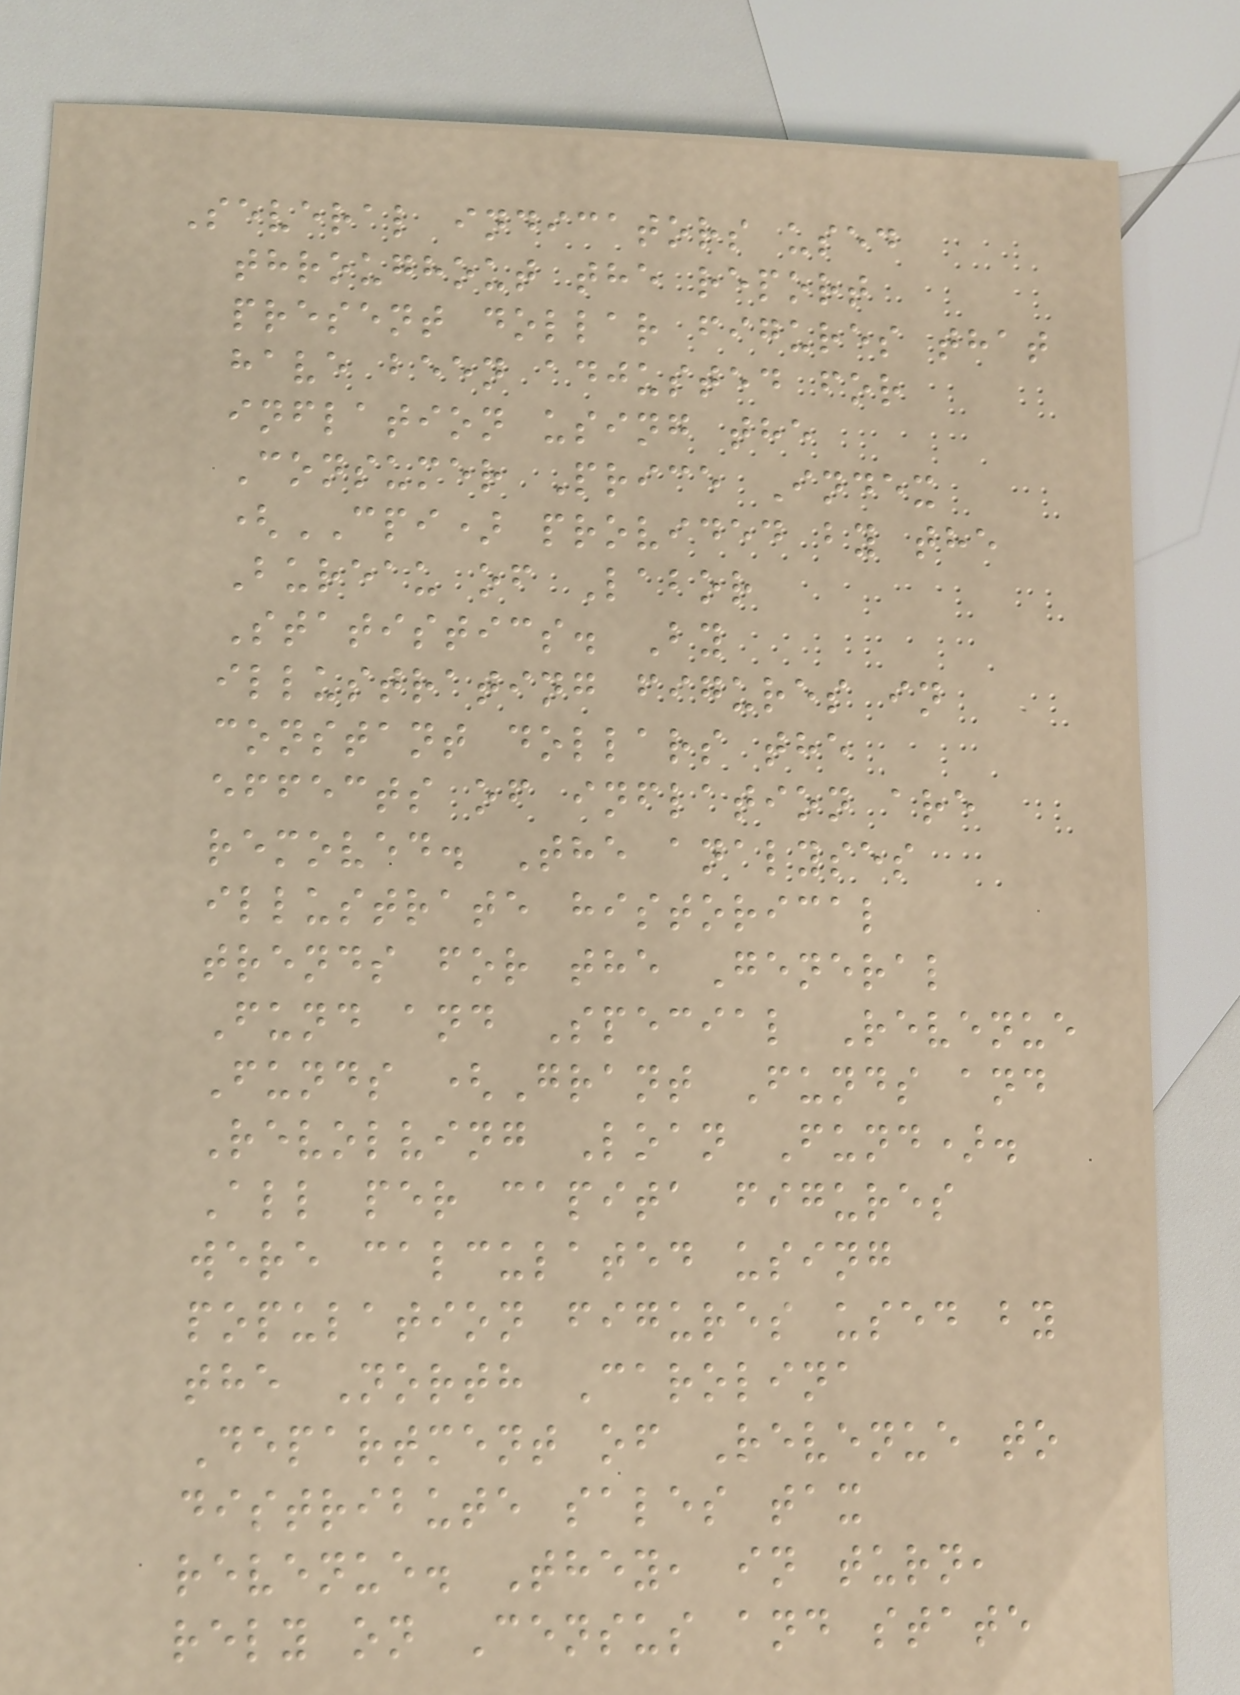Several indicators used
throughout the report
present dollar figures that
have been adjusted for
inflation using the
Consumer Price Index
(CPI) provided by the
Bureau of Labor
Statistics. By
illustrating figures in
constant dollars the
effects of inflation are
removed. The analyses
illustrate historical
trends for the General
Fund and Special Revenue
Funds (Grant Funds and
Revolving Loan Fund).
All per capita figures
were calculated using
population figures used by
the North Carolina
Department of Revenue to
distribute sales tax
revenue. They, in turn,
rely on Census and state
